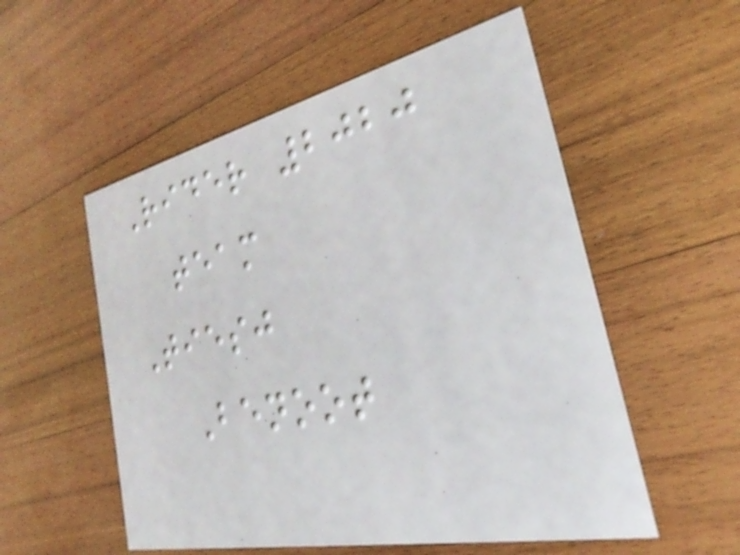Rider 2020
team
Tiesj
Benoot
